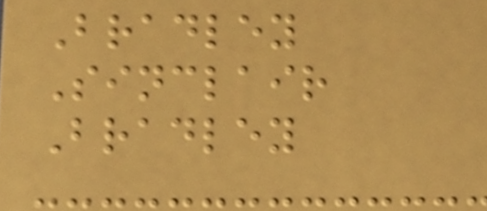Bradley
Sinclair
Bradley
